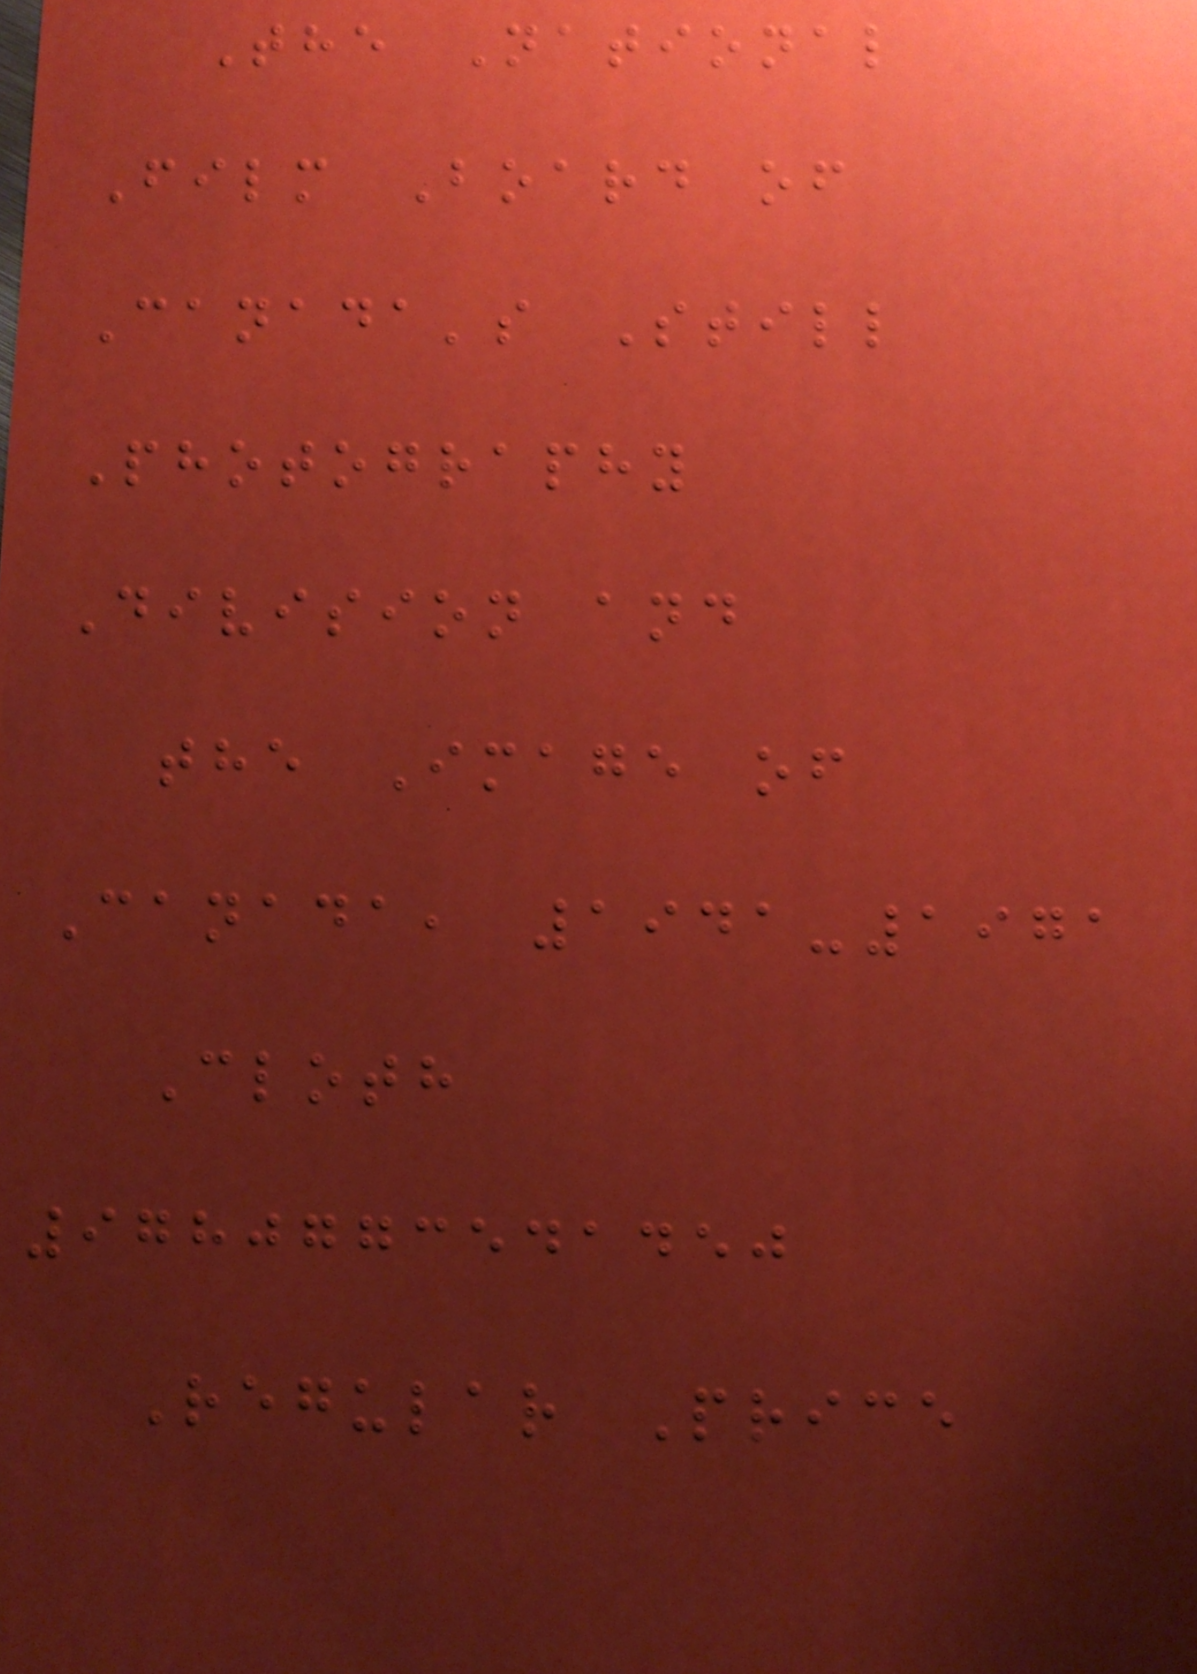The National
Film Board of
Canada's Still
Photography
Division and
the Image of
Canada, 1941-1971
Cloth
9780773541450
Regular Price
